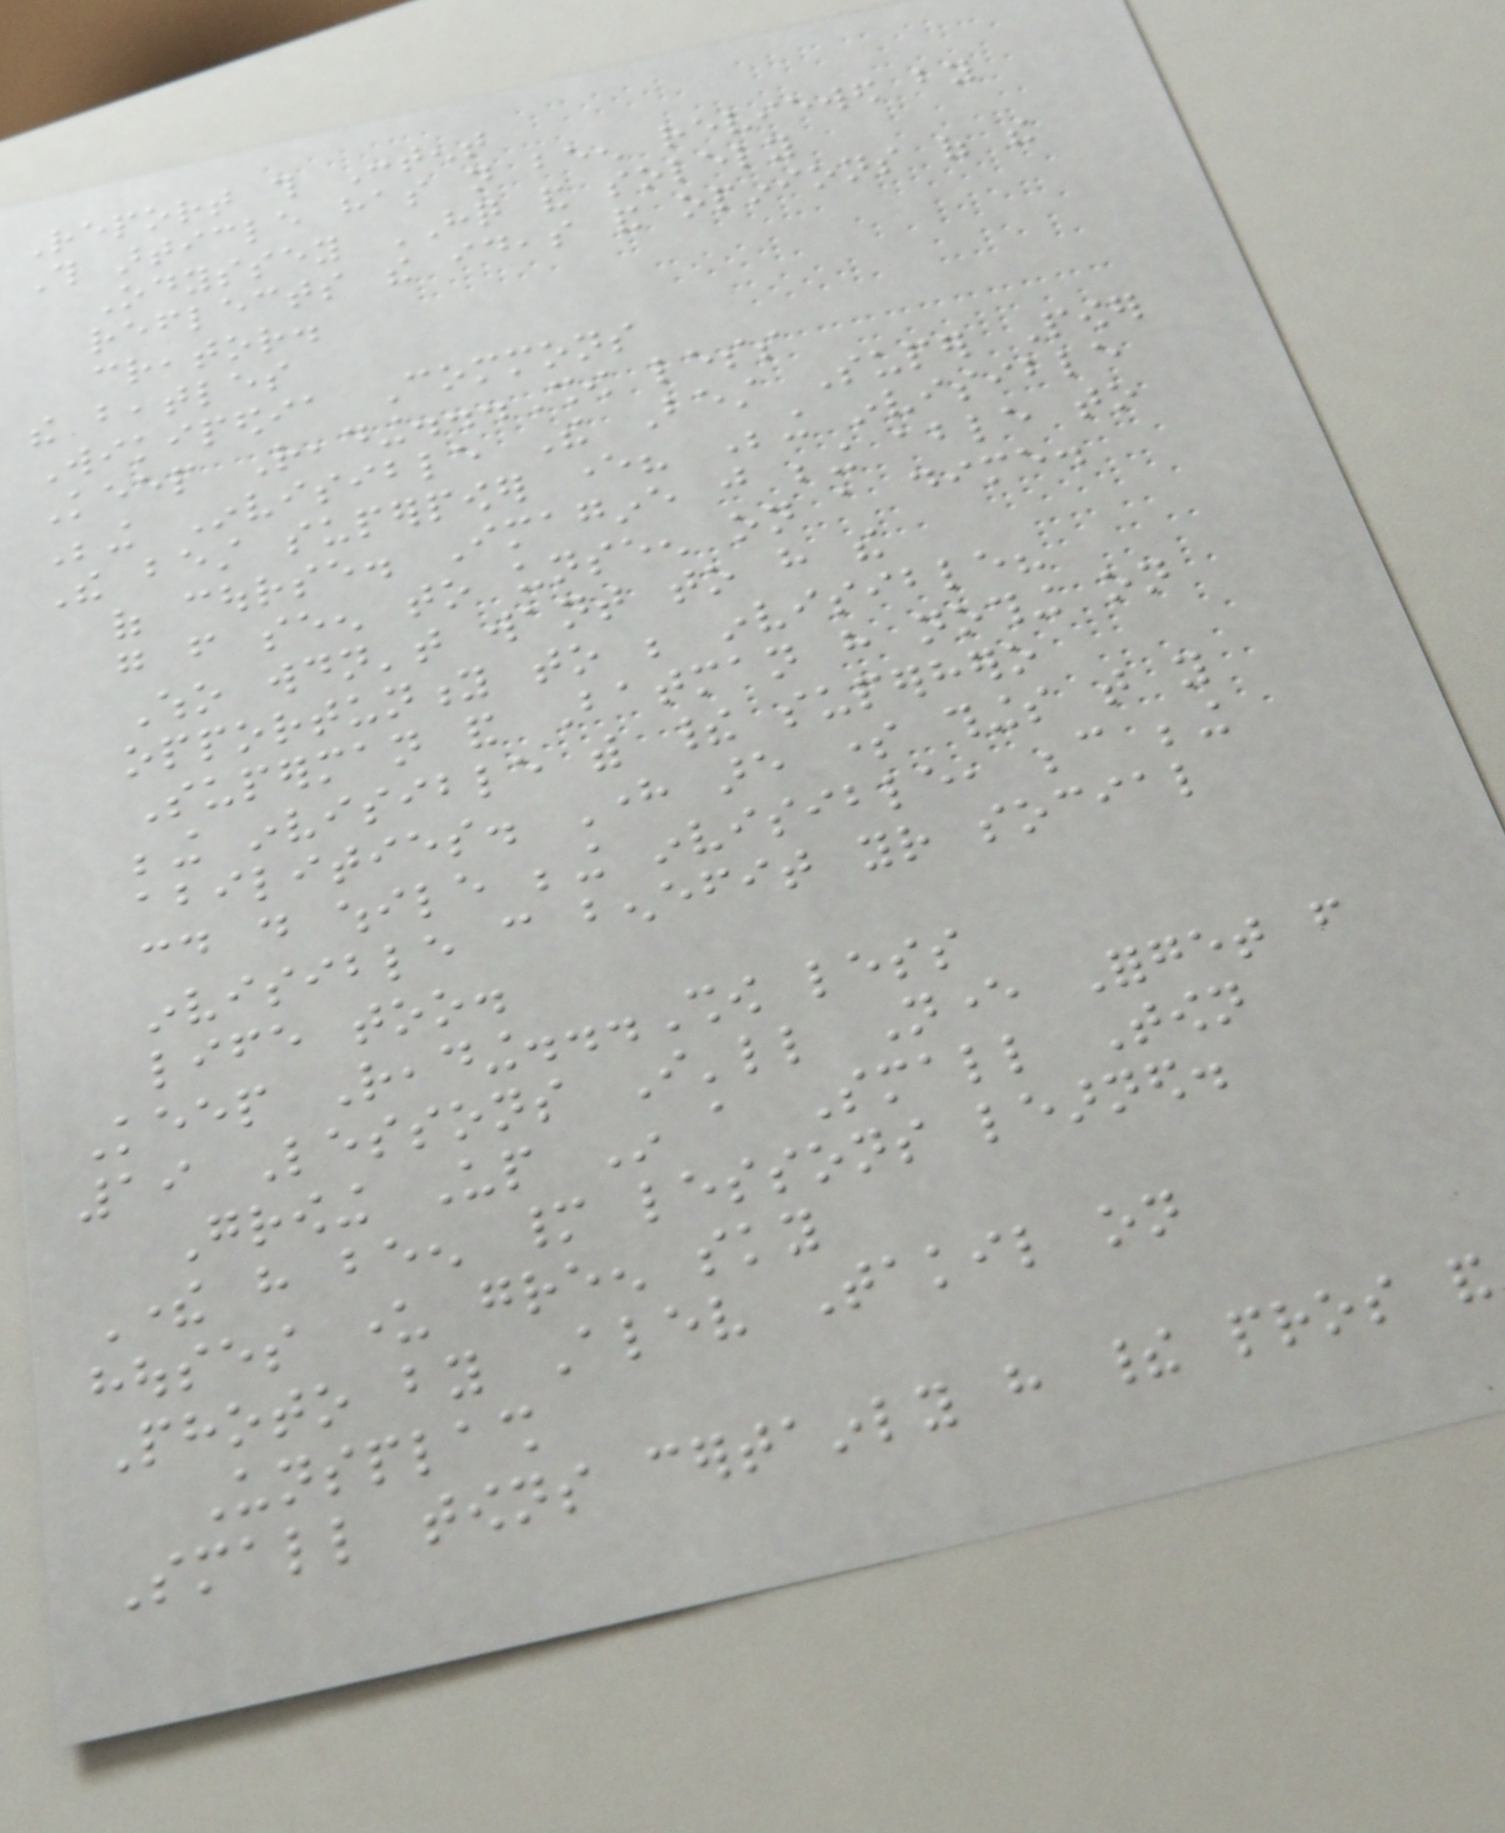Report this Content
This article has not been reviewed by
Odyssey HQ and solely
reflects the ideas and opinions of the
creator.
the beatles
Wikipedia Commons
Keep Reading...Show less
Being Invisible The Best Super Power
The best superpower ever? Being invisible
of course. Imagine just being able to
go from seen to unseen on a dime.
Who wouldn't want to have the
opportunity to be invisible?
Superman and Batman have nothing on
being invisible with their superhero
abilities. Here are some things that you
could do while being invisible, because being
invisible can benefit your social
life too.
Keep Reading...Show less
19 Lessons I'll Never Forget from
Growing Up In a Small Town
There have been many lessons learned.
houses under green sky
Photo by Alev Takil on
Unsplash
Small towns certainly have their pros and
